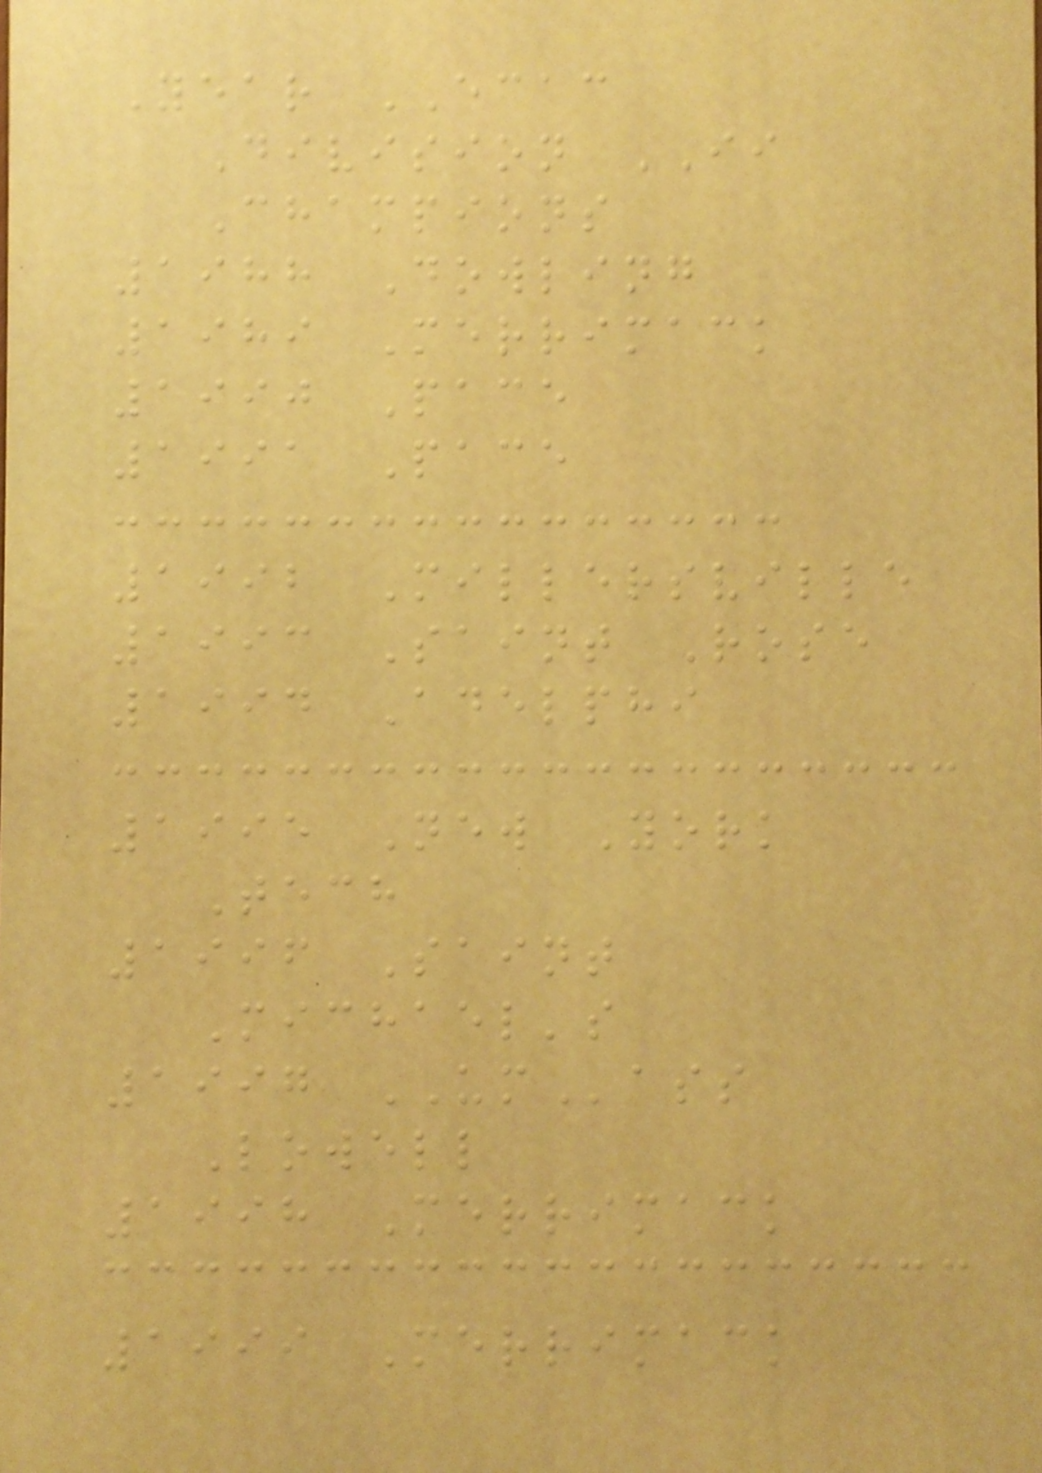Year ECAC
Division II
Champions
1988 Dowling
1989 Merrimack
1990 Pace
1991 Pace
1992 Millersville
1993 Saint Rose
1994 Adelphi
1995 New York
Tech
1996 Saint
Michael's
1997 UMass
Lowell
1998 Merrimack
1999 Merrimack
